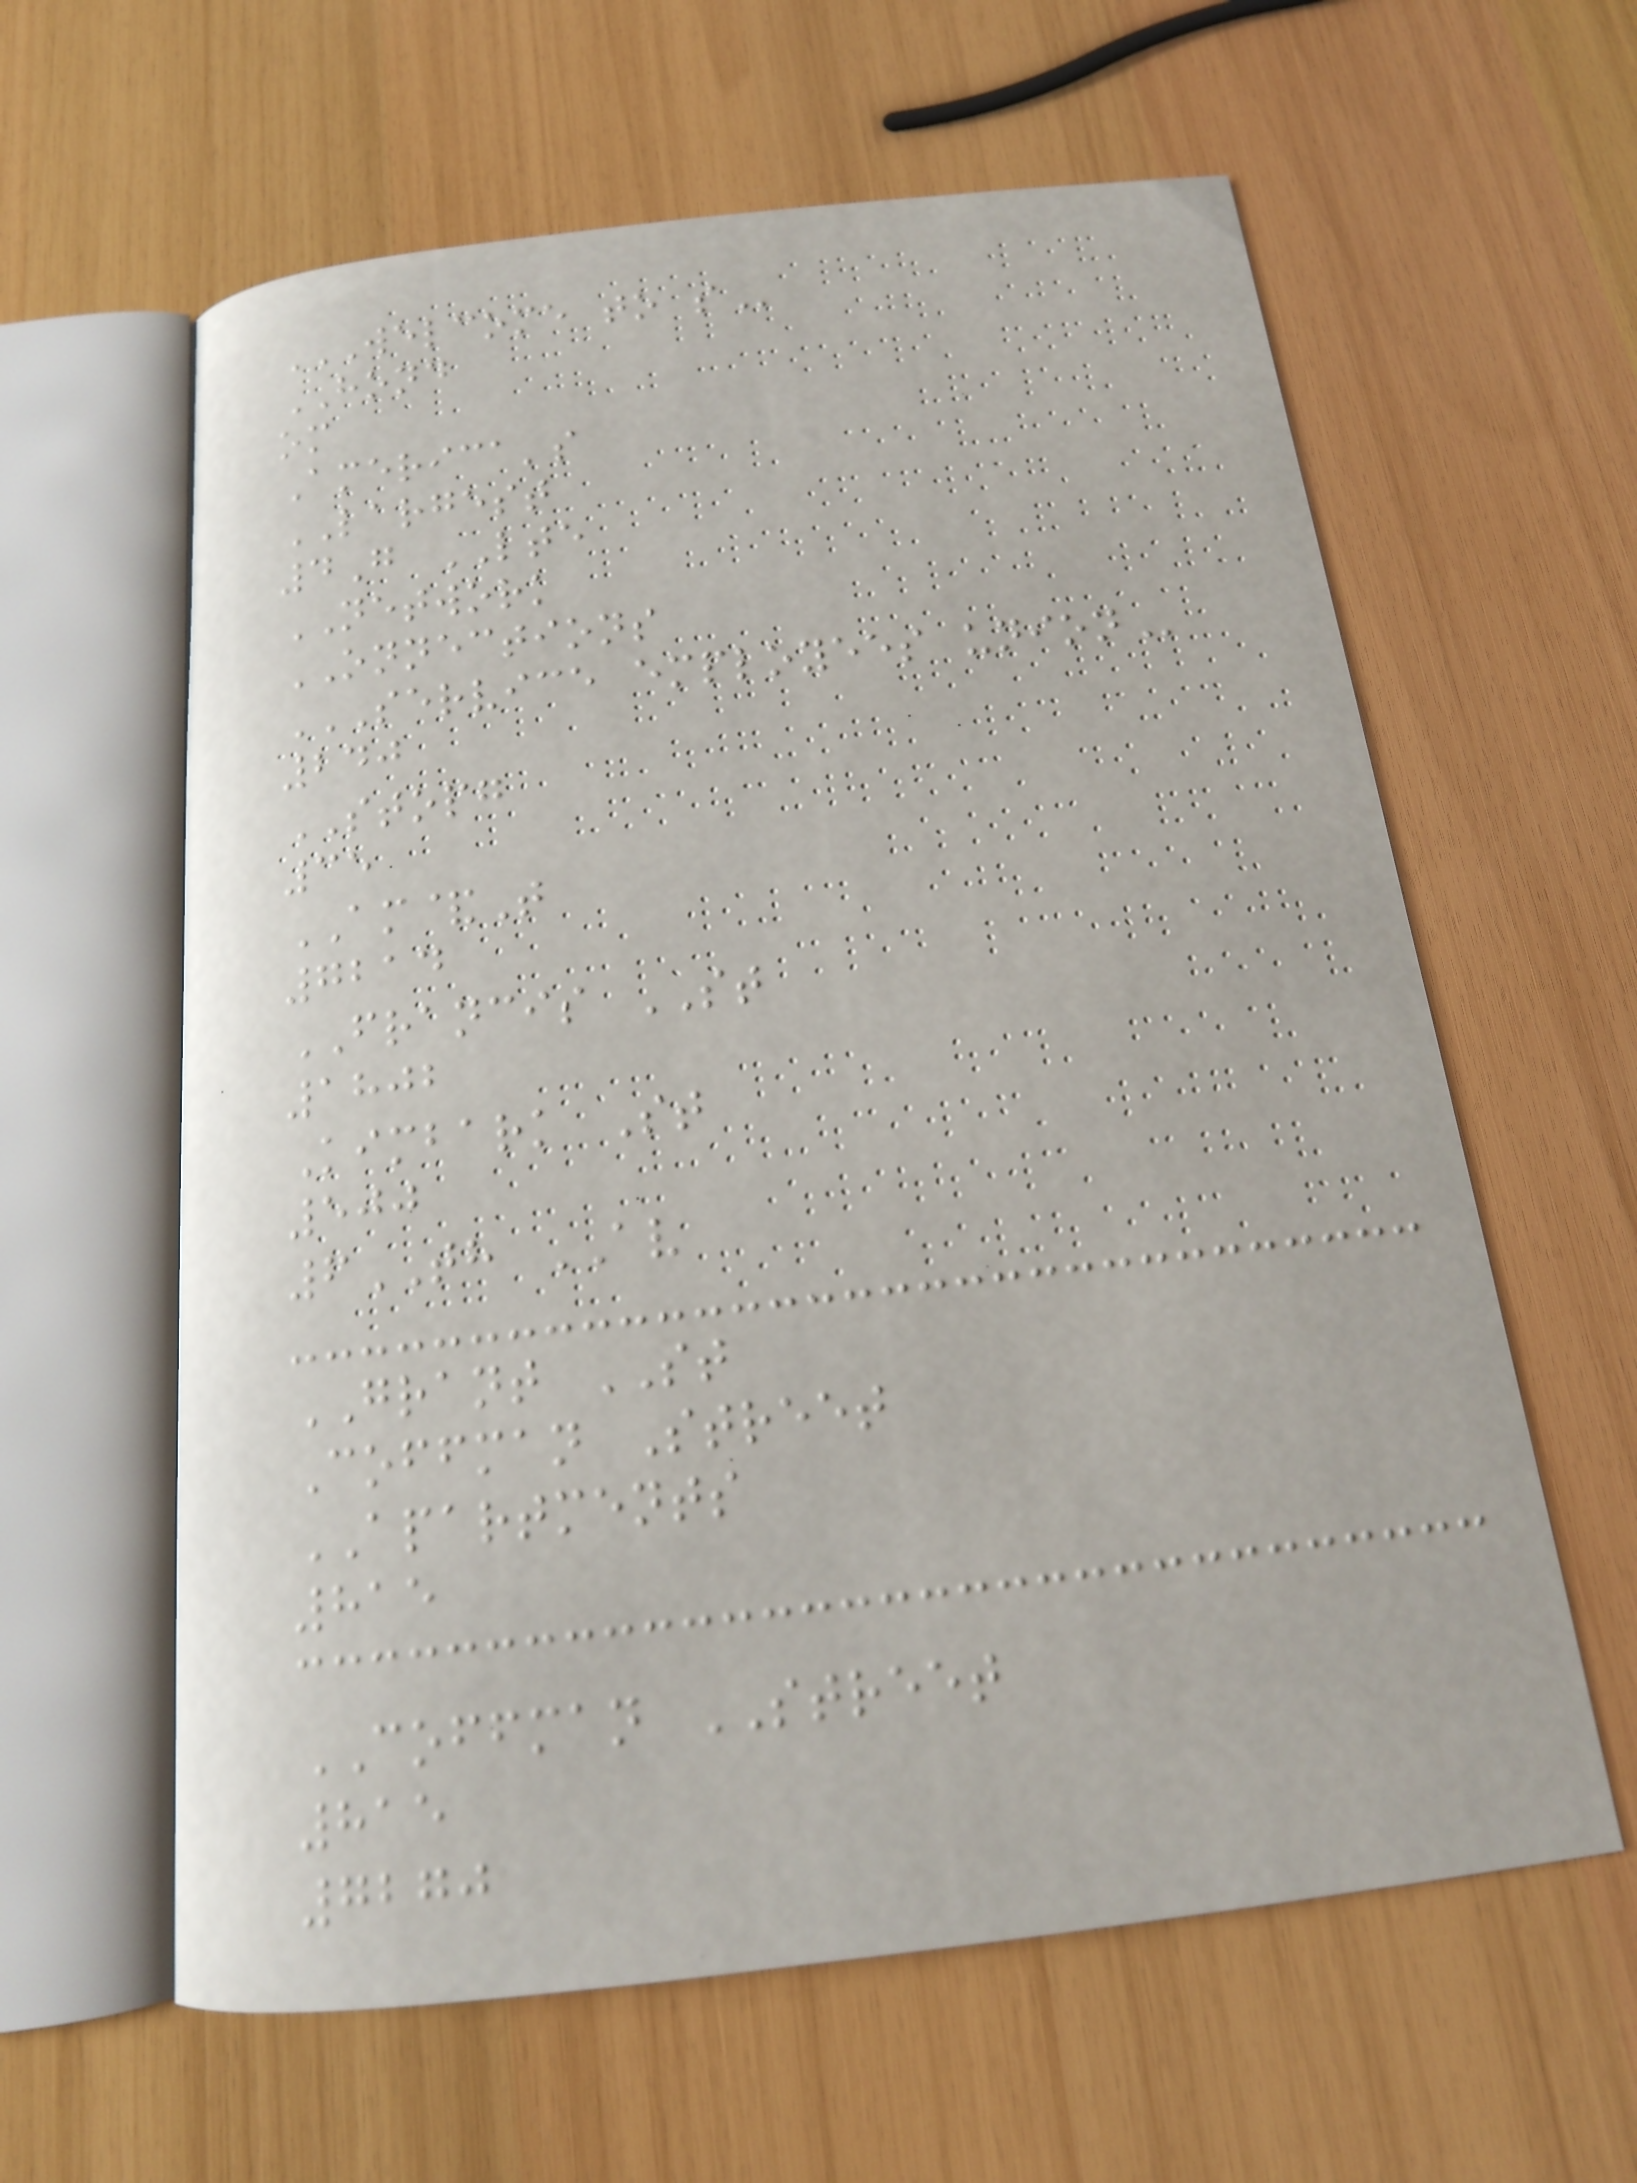WELCOME TO S
HOND
om
America's
LARGEST
4G LTE
NETWORK
ONNECTIONS
SERVICE EMPLOYEES UNION
240
STOPG
35
AM&T
7214
FRANCIS ST
1802
Kimbark St
500
6TH AV
GRANT ST
Coffman Street
APARTMENTS
815
COFFMAN STREET
815
7270
